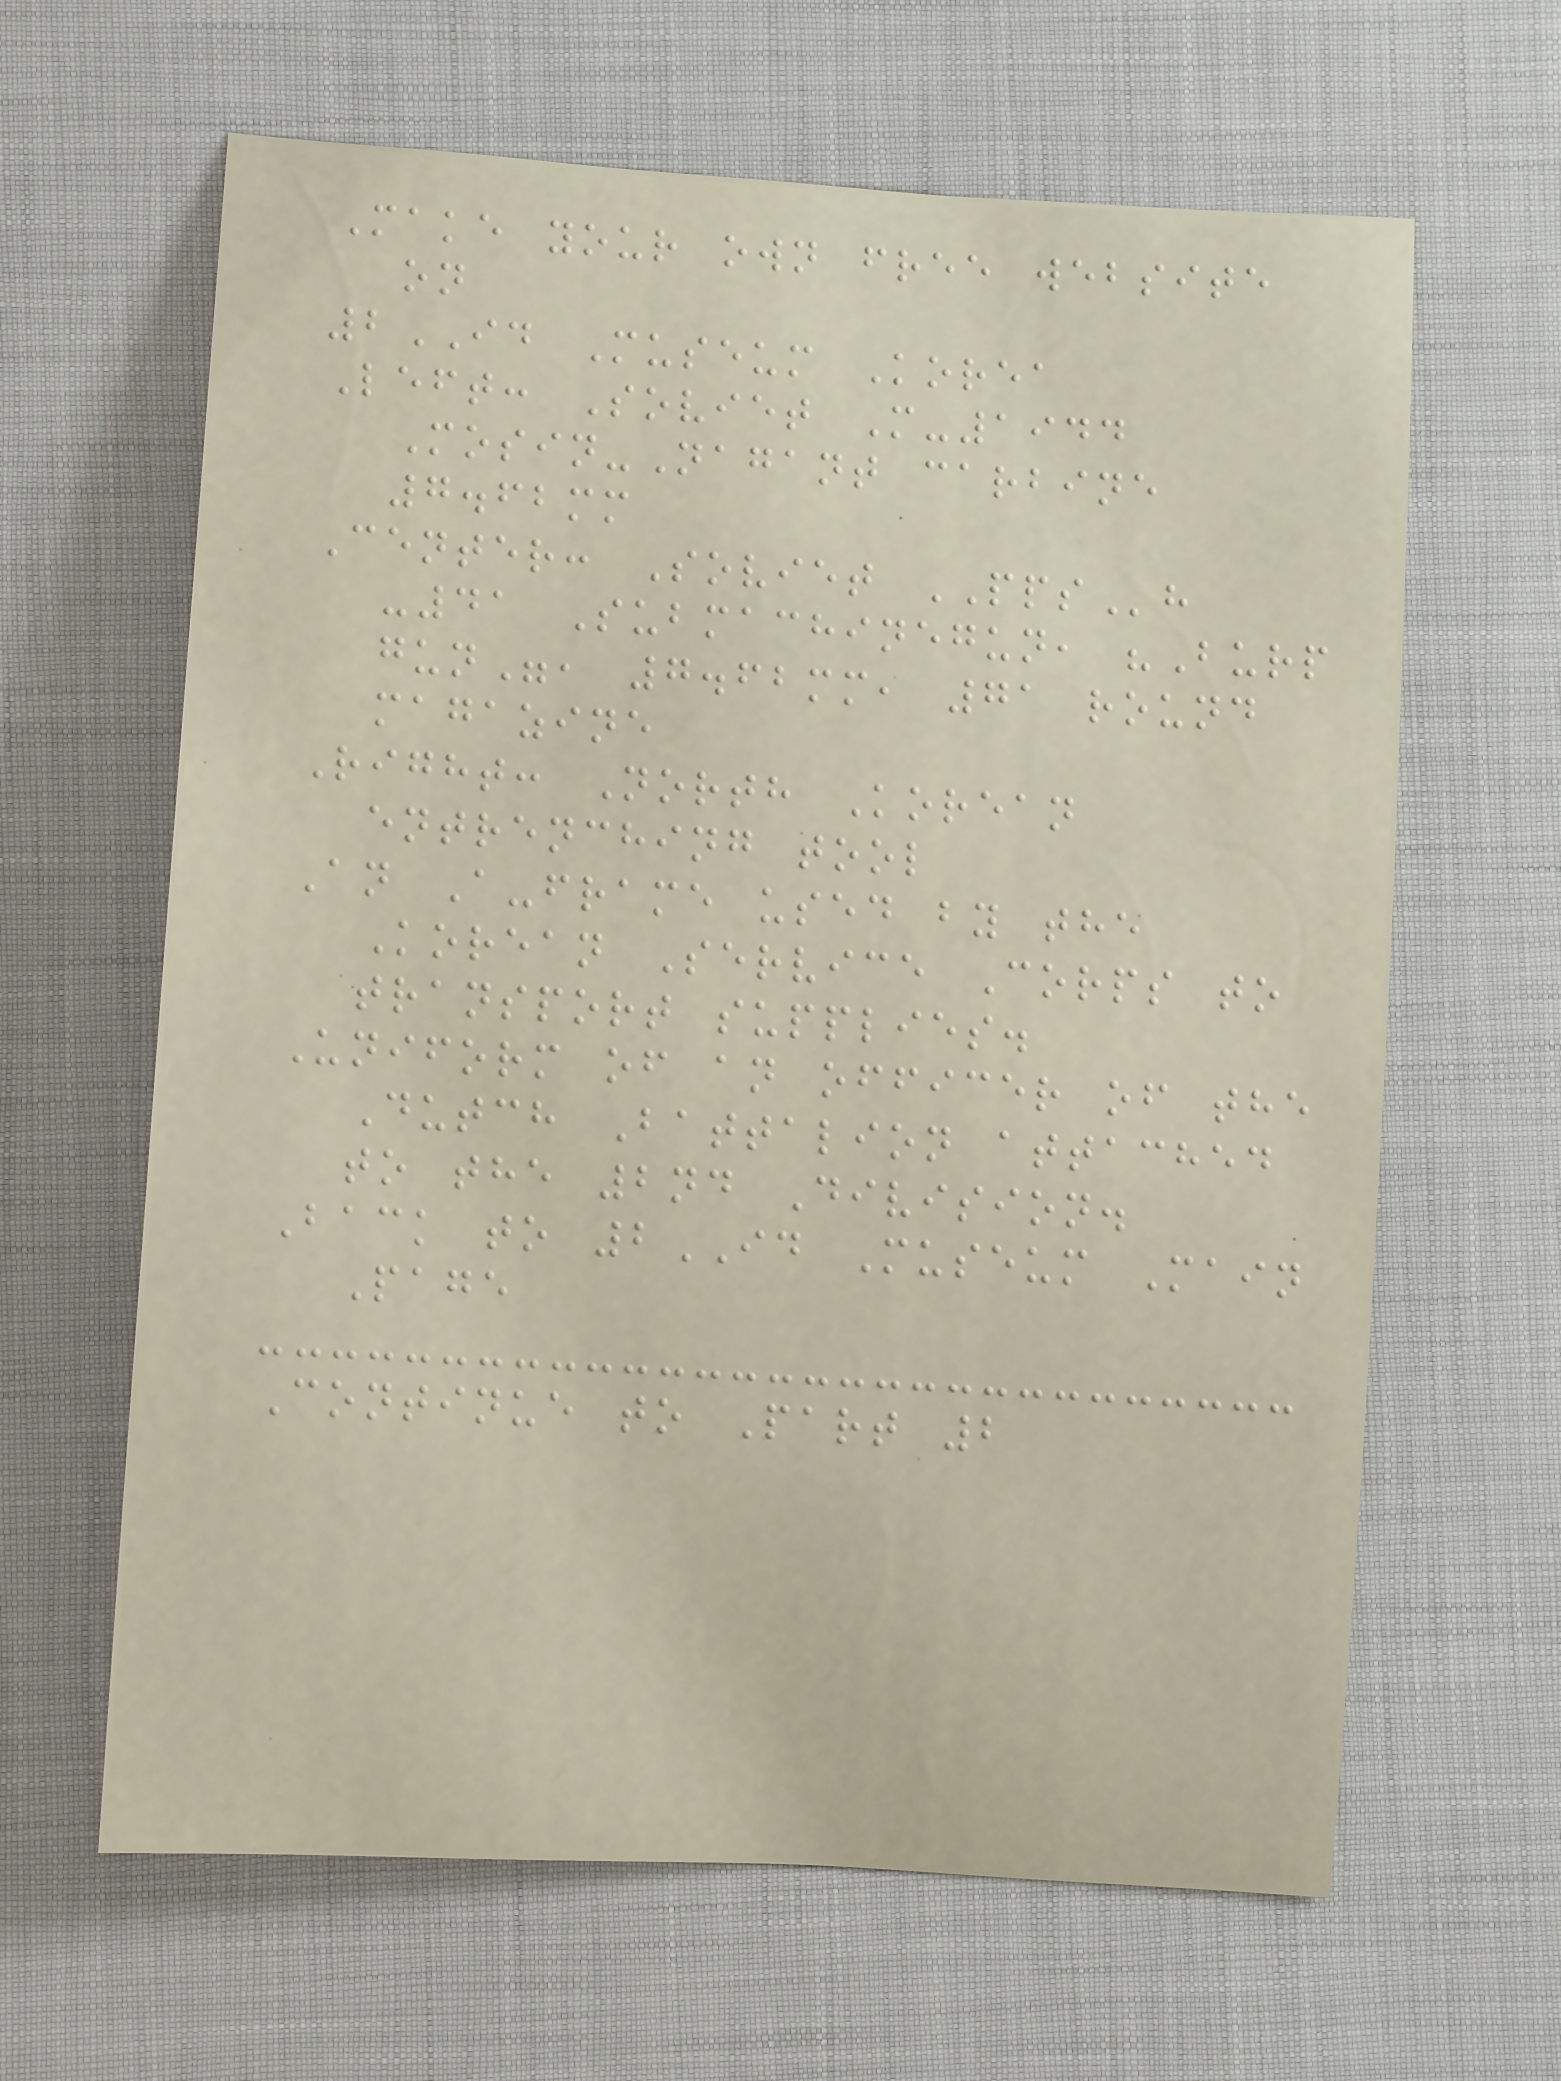Make your own free website
on
2ID Museum Korea
Left: Soviet M-1944
Mosin-Nagant carbine
7.62mm
Center: Soviet PPSh
-41 Submachinegun, "Burp
gun", 7.62mm, 71 round
magazine
Right: North Korean
entrenching tool
An A-frame used by the
Korean Service Corps to
transport supplies.
Uniform of an officer of the
Dutch Battalion attached
to the 2nd Division.
Back to 2ID Museum Main
Page
Continue to Part 2
